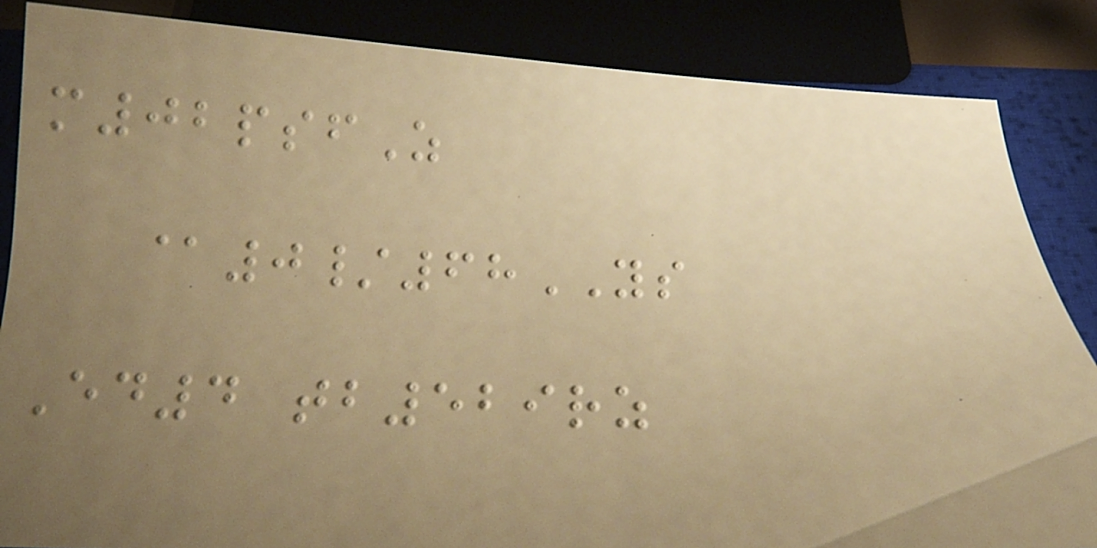m02psfZ
@0/68YS
Ed4 tb529rz
